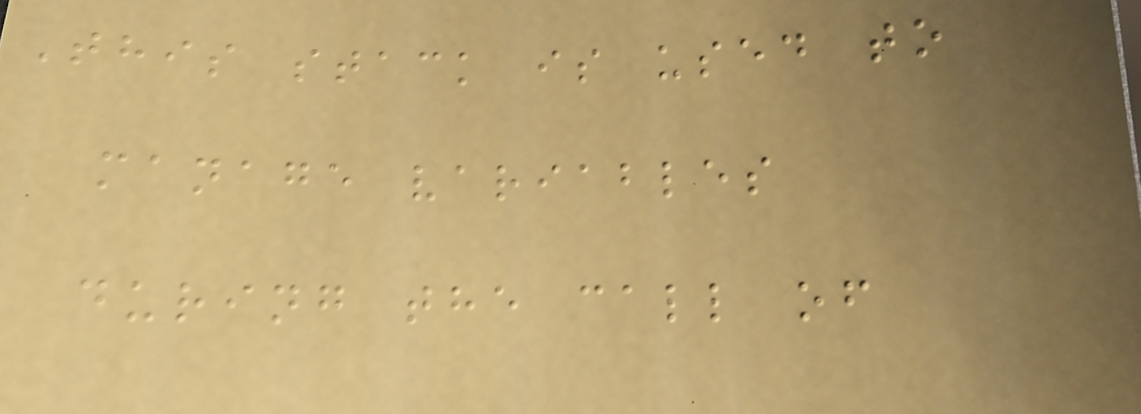This stack is used to
manage variables
during the call of
